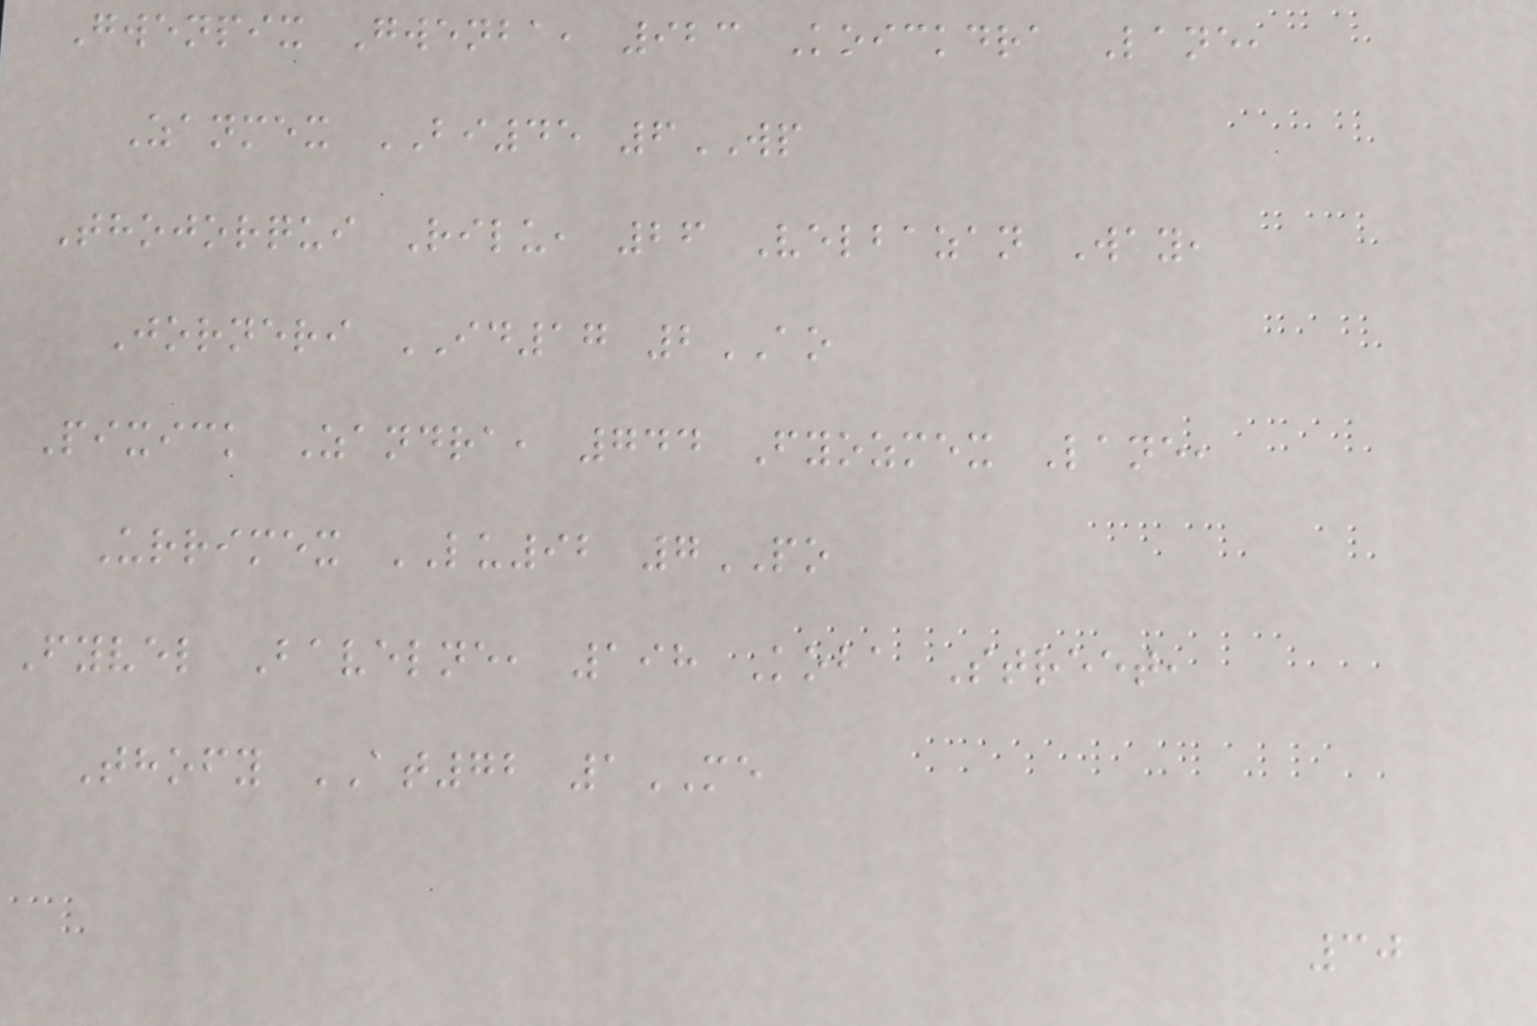Gwenpix Gwenba, 923 Koickdra Lane,
Zanmex BI45 6WP
Thojorqui Rilu, 26 Velbazan Way,
Jorneri ID17 2AO
Pixick Zandra, 744 Fyozmex Lane,
Urrimex LU92 7PO
Fyvel Bavelne, 198 Koba Street,
Thofy AT72 1ME
30
